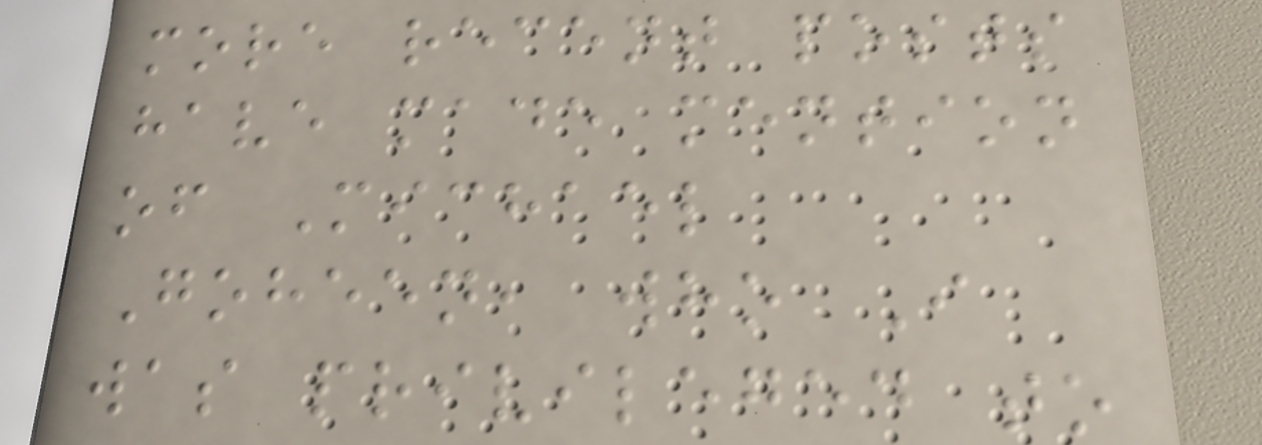more recent posts
have made mention
of Michael
Goheen, who I
was privileged to
